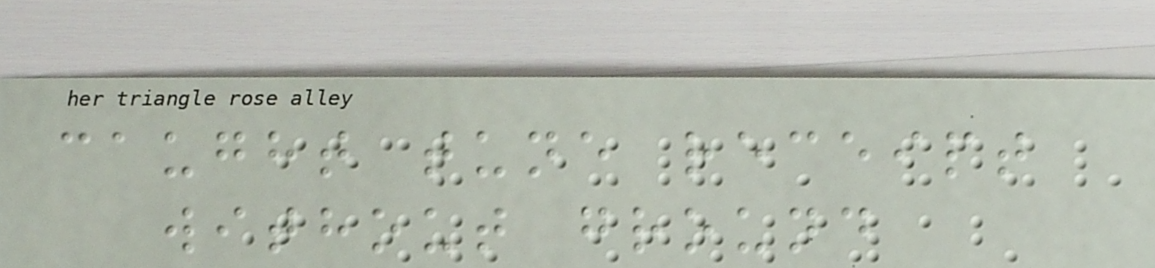caught tune receipt
without ground
